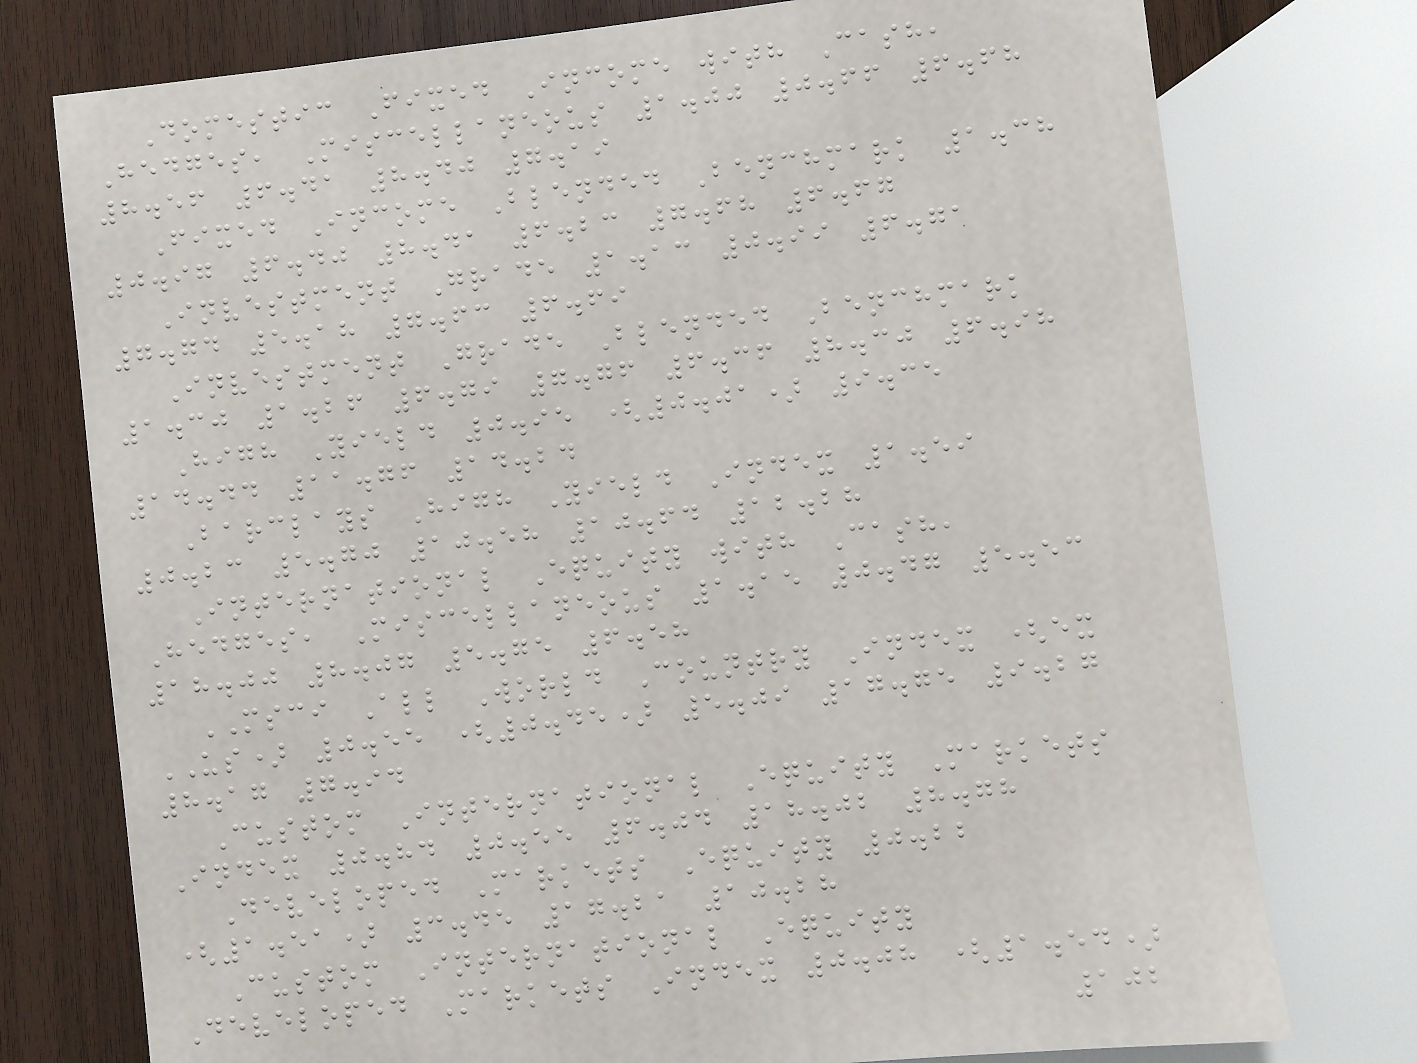Domestic Fixed Income with Cash,
Hedges, Miscellaneous 1.00 0.66 6.68
8.56 6.41 8.40 7.19
Fixed Income Blended Benchmark 1.38
0.97 6.40 8.41 6.23 7.68 6.67
Investment Grade 1.13 0.99 6.71
7.74 5.18 7.63 6.69
Investment Grade Blended Benchmark
1.30 1.26 6.79 7.76 6.36 8.30 6.98
High Yield 0.95 (0.01) 9.35
14.44 11.76 14.24
Barclays High Yield Index 1.59
0.23 5.70 10.58 10.64 12.28
International Equity with Cash,
Hedges, Miscellaneous 1.15 0.47 5.53
18.00 8.07 5.75 6.58
MSCI All World Country Index (ex
US) 0.55 (0.45) 5.09 17.75 9.27
8.17 7.94
Custom International Equity Markets
Index 0.84 0.55 6.04 18.02 8.78
Developed Markets Equity 0.22
(1.51) 3.45 17.21 10.28
Custom International Equity
Developed Markets Index 0.08 (1.54)
102
